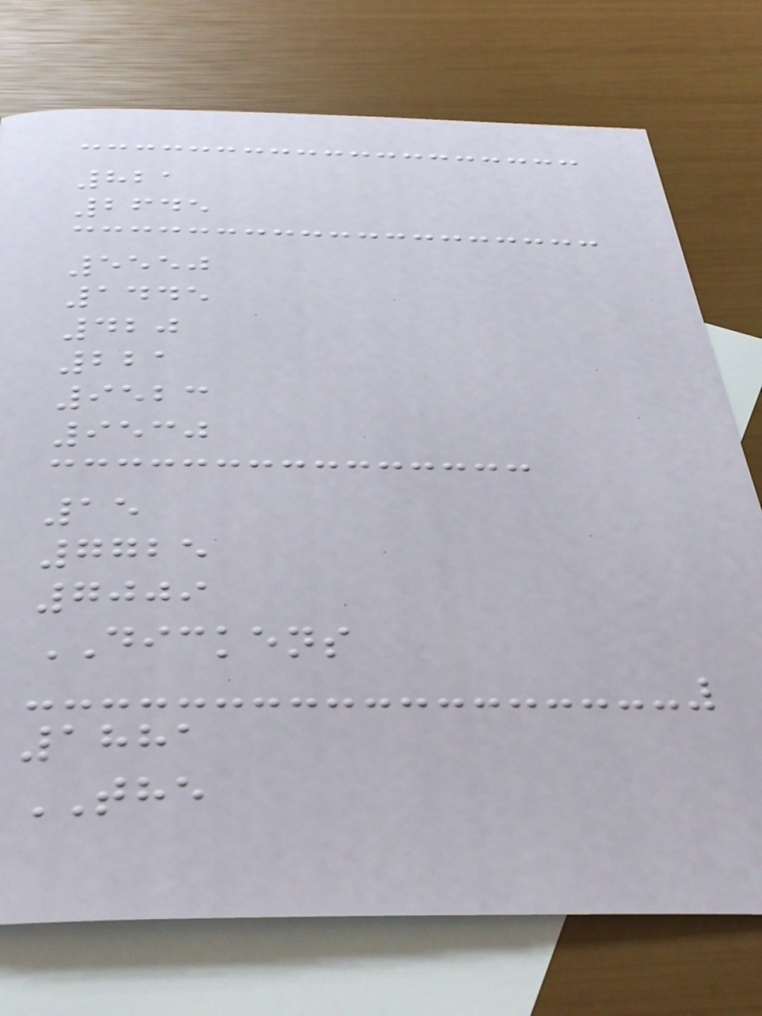821
2645
5550
1445
420
221
9523
9530
15
7725
7009
DICKENS
1881
THE
